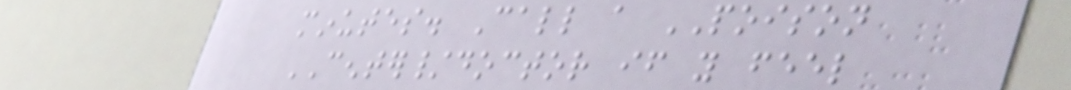minutes. Call a POISON
CENTER/doctor if you feel
